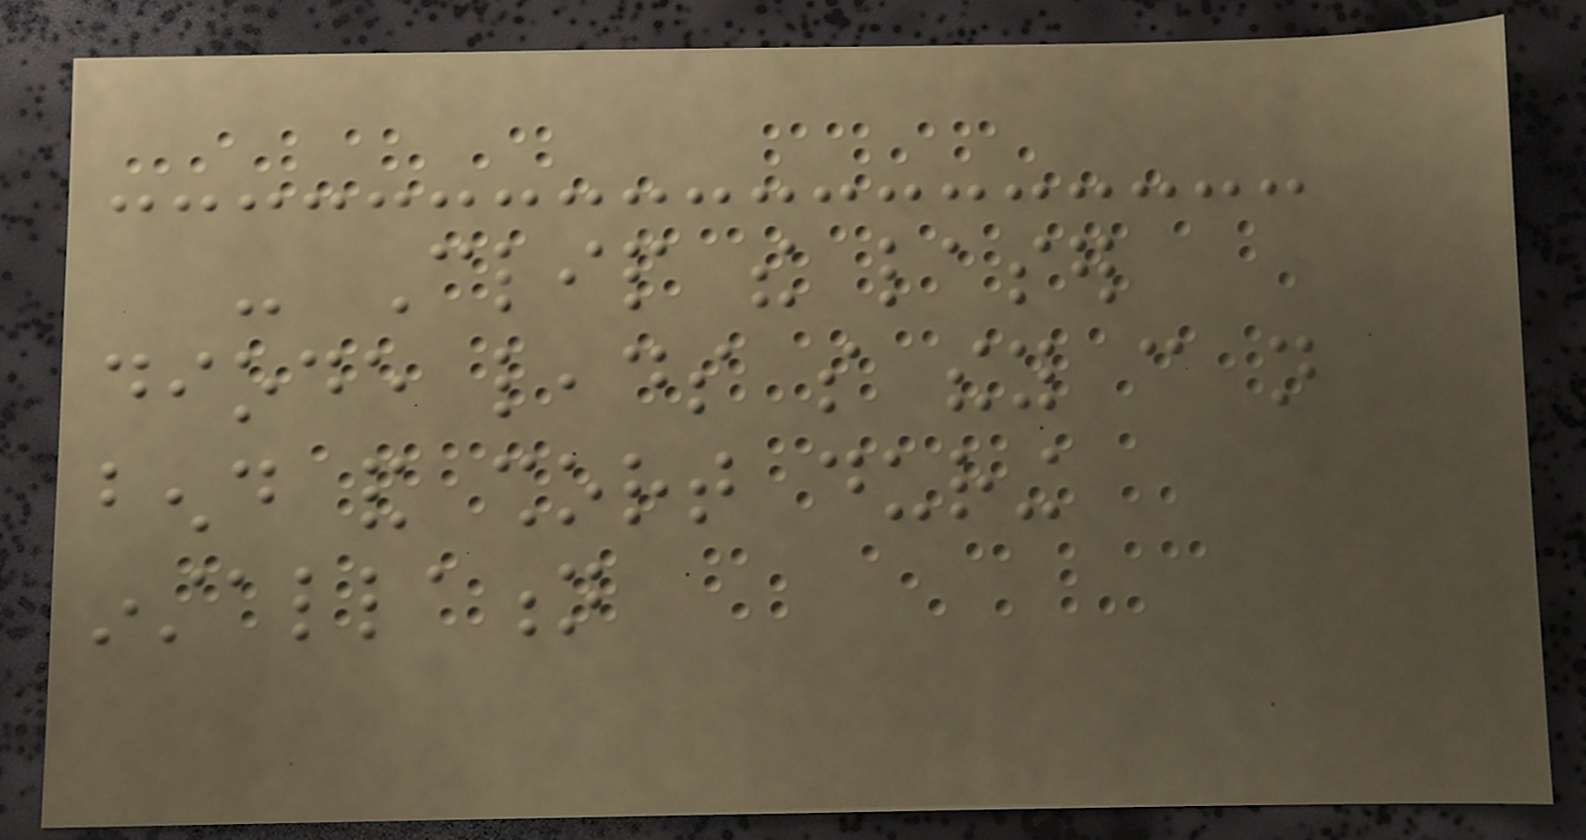- Clip the laser
diode leads so they can not
bend and short during
installation
